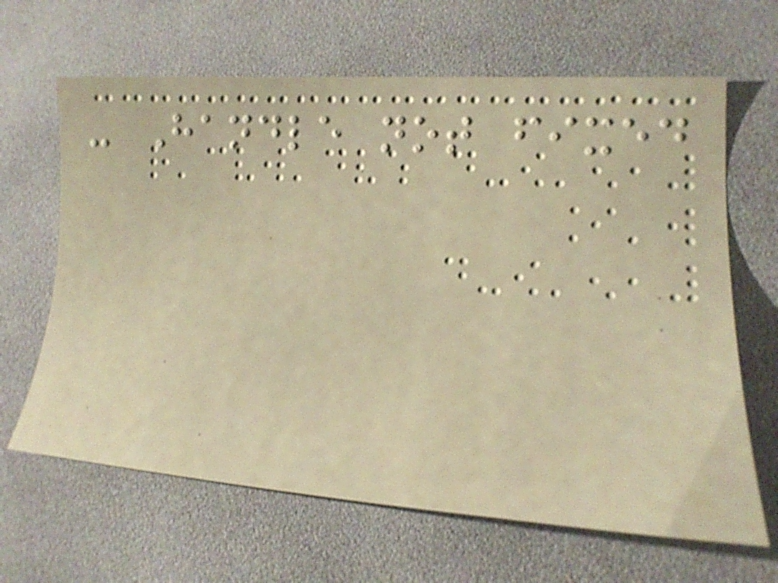- Handle not fixed
